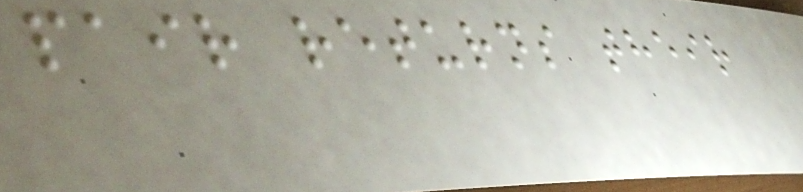pair returns their
